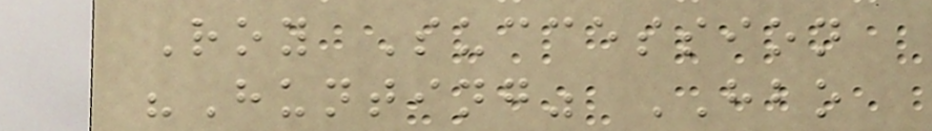Roy Succession
"Hunting" HBO
